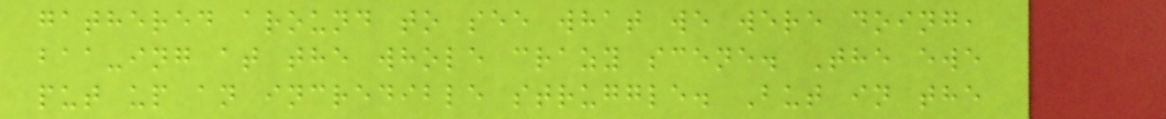gathered around to see what we were doing,
baa-ing at the whole crazy scene. The ewe
put up an incredible struggle. But in the
